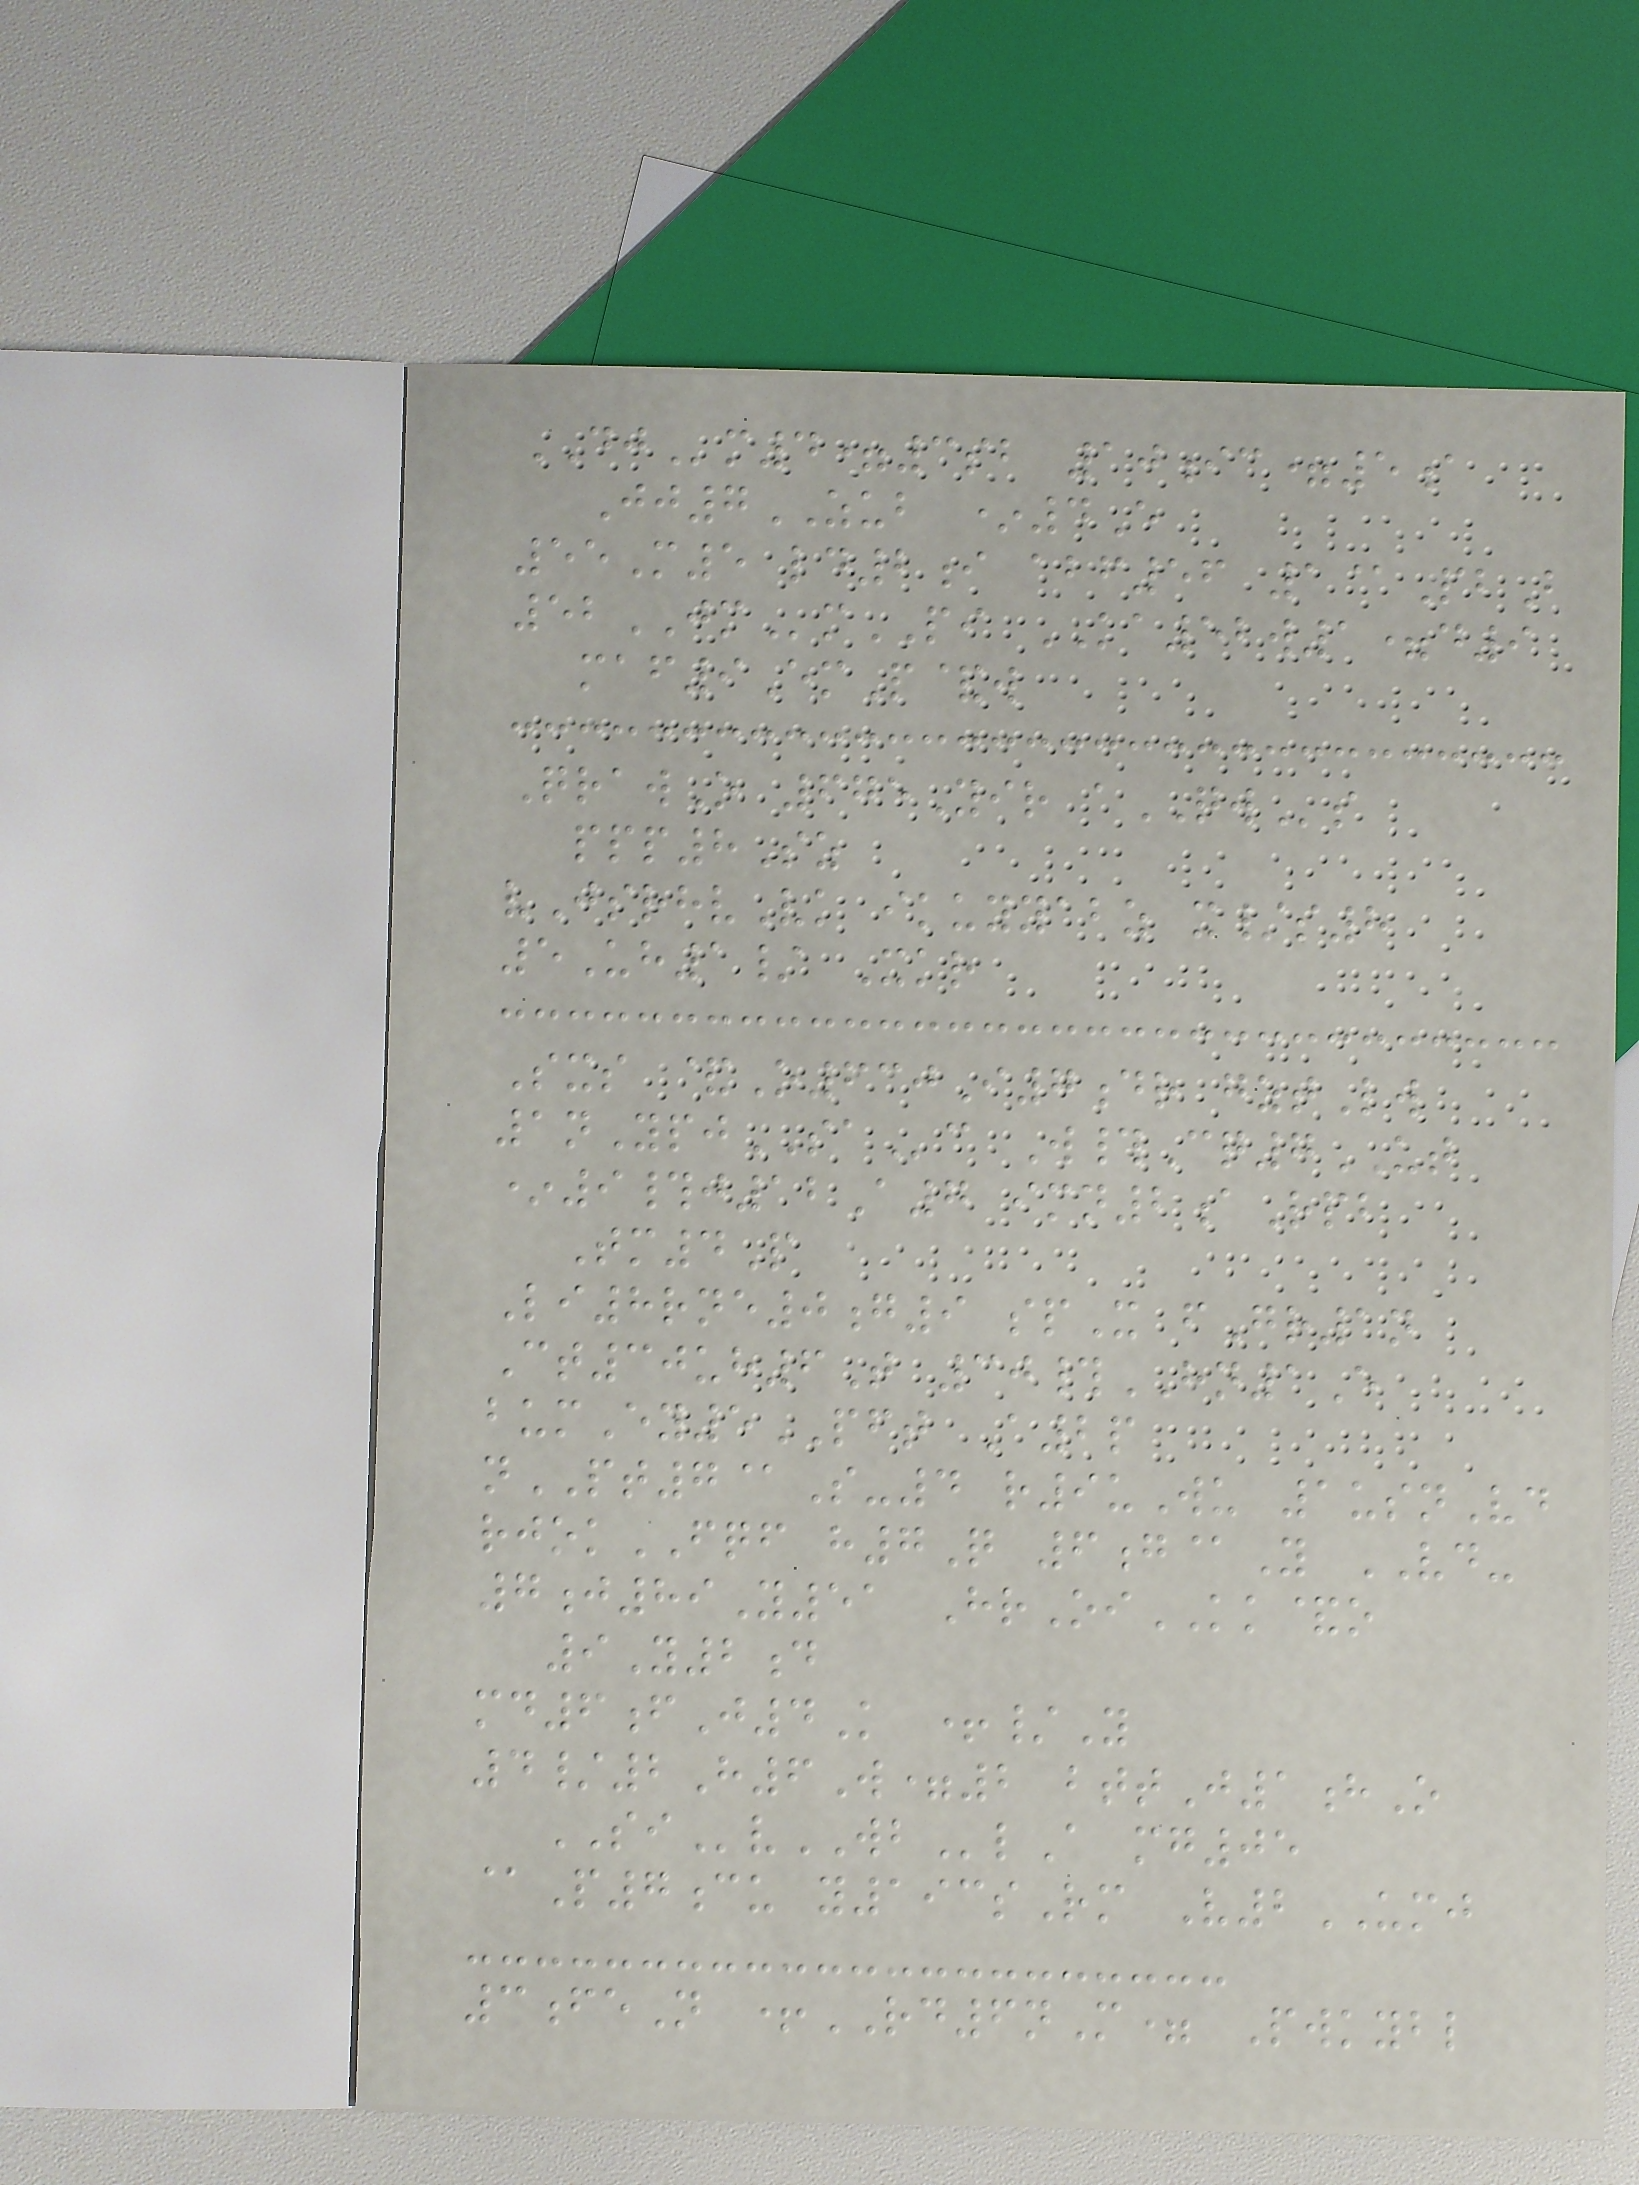DJm4=3sb 10ic=5a
Jj7ZUB *4E
55M5 ld2i abf56 1@PbB
52JMmPI KA52w1=d9
maf9EmP&w
QrawO 675Yir aQWs
ppp8Sz
vJsrhvVk ikuyyabz x/s8
5Uh1/ Xkr
Sxs &O630I7dr gztLw
1nYpjSAc W#Cq7UT
*9#j12A7 imn2aRpb
Tm4P
Li8rne0g9 spX fGr1n
Ct30uh6T 30#HN1E
bumEy5PFT A2p
nPT7@S-4 r9uWu 1usnVd
rjokFQF h7Q 6g@Y VD-
7j89Y51 HrOiKK&o
9Y2d
md6fJ4K +/Y
4/2H6W=2 bttJ1hO
SIvWBlA mg05
@P7cu y193sRm V2UMJ
3feN +RD6nM= Pwkybl
